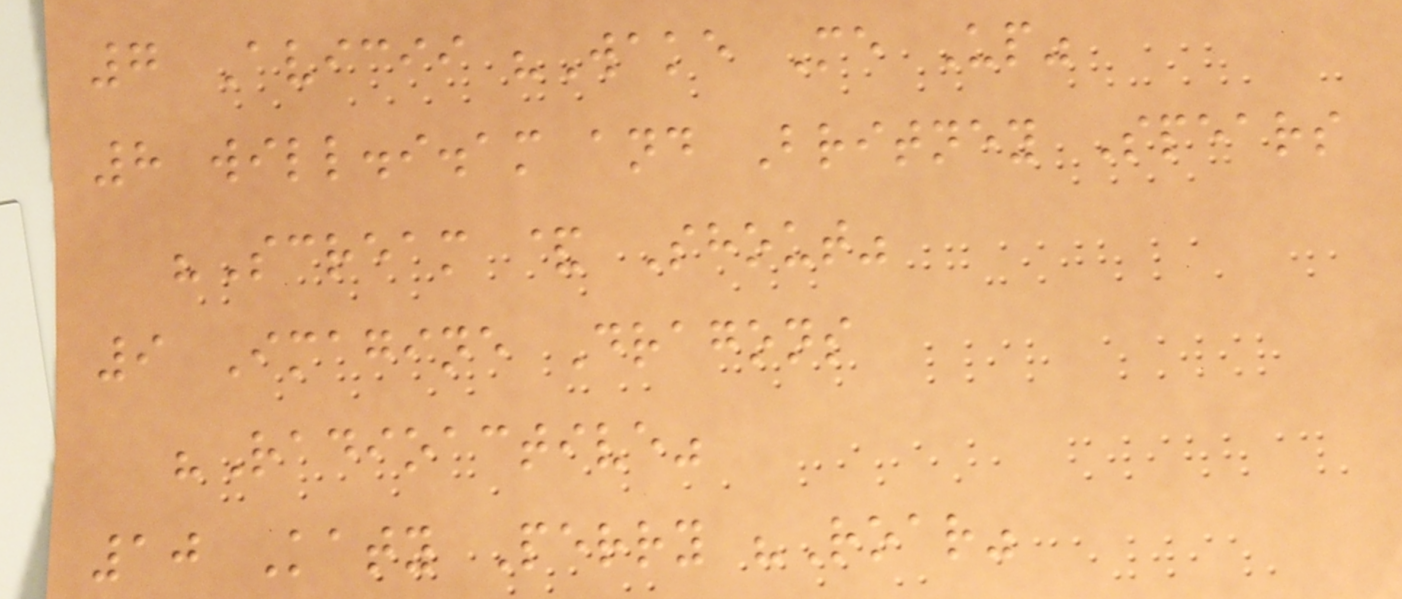7 Avicii "Wake Me Up"
8 will.i.am and Britney Spears
"Scream & Shout"
9 Imagine Dragons
"Radioactive"
10 Katy Perry "Roar"
